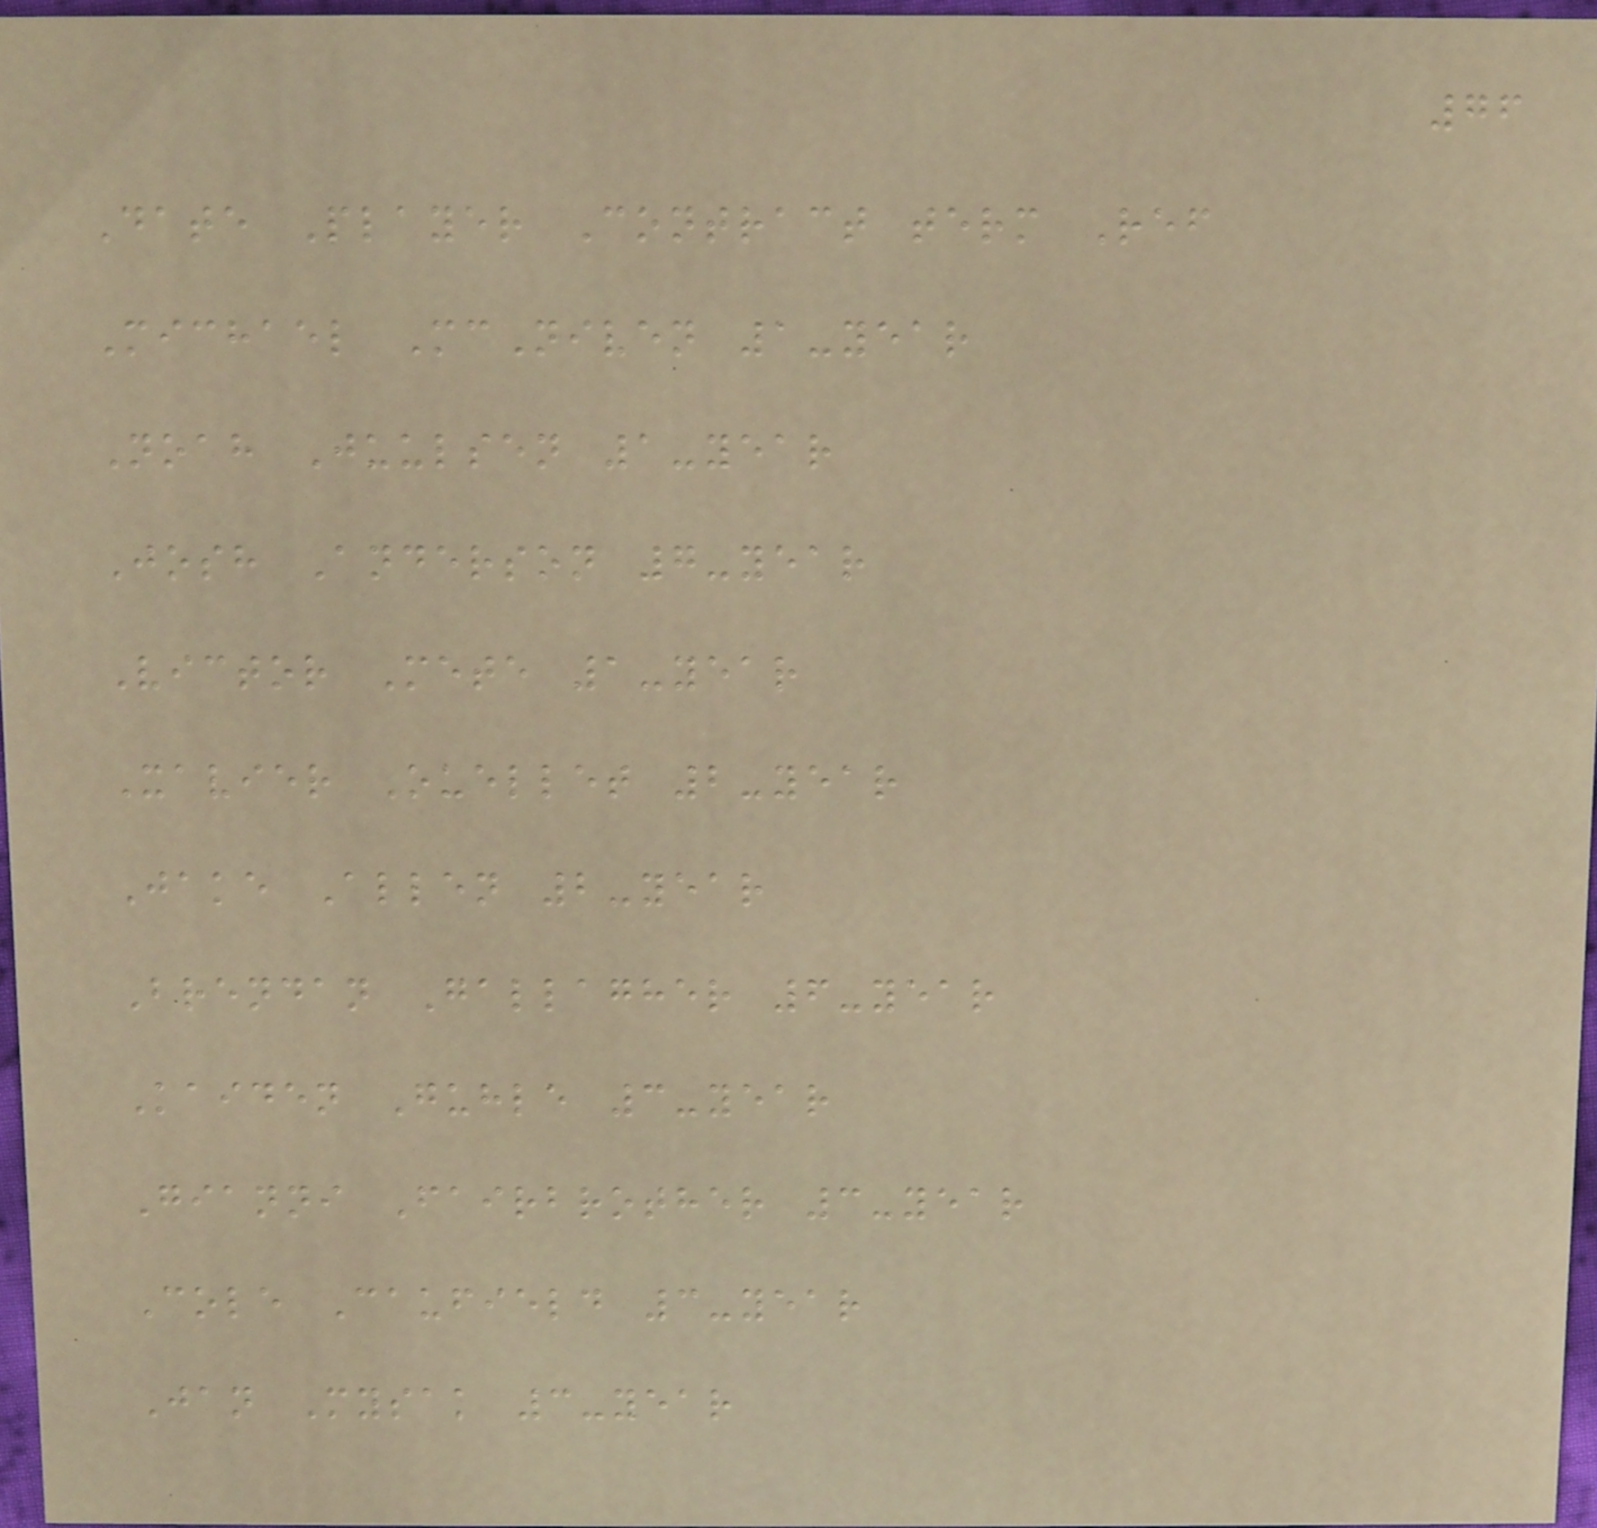76
Date Player Contract term Ref
Michael McNiven 1-year
Noah Juulsen 1-year
Josh Anderson 7-year
Victor Mete 1-year
Xavier Ouellet 2-year
Jake Allen 2-year
Brendan Gallagher 6-year
Kaiden Guhle 3-year
Gianni Fairbrother 3-year
Cole Caufield 3-year
Jan Mysak 3-year
